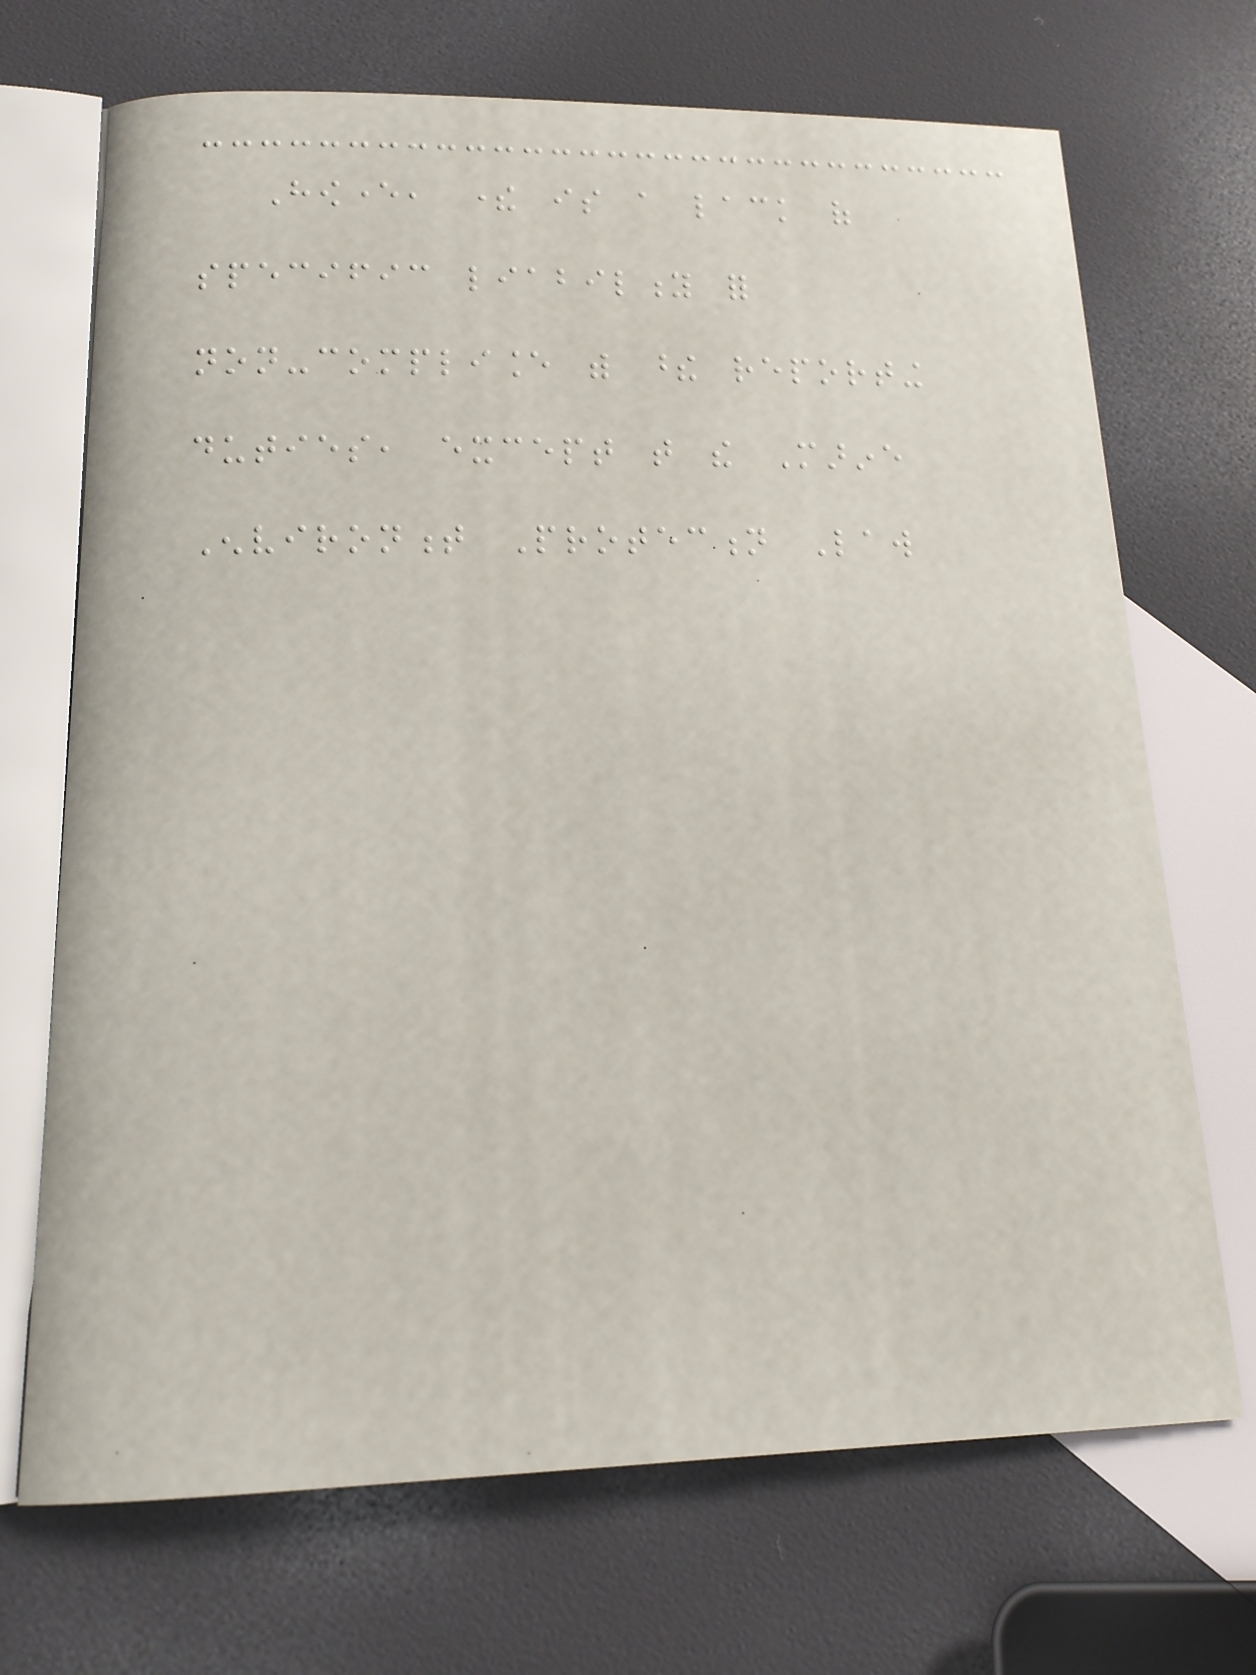However, there is a lack of
specific liability for
non-compliance with these reporting
duties, except that the Marine
Environment Protection Law
